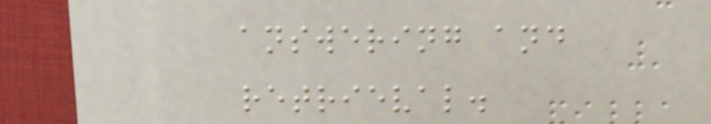answering and
retrieval.
